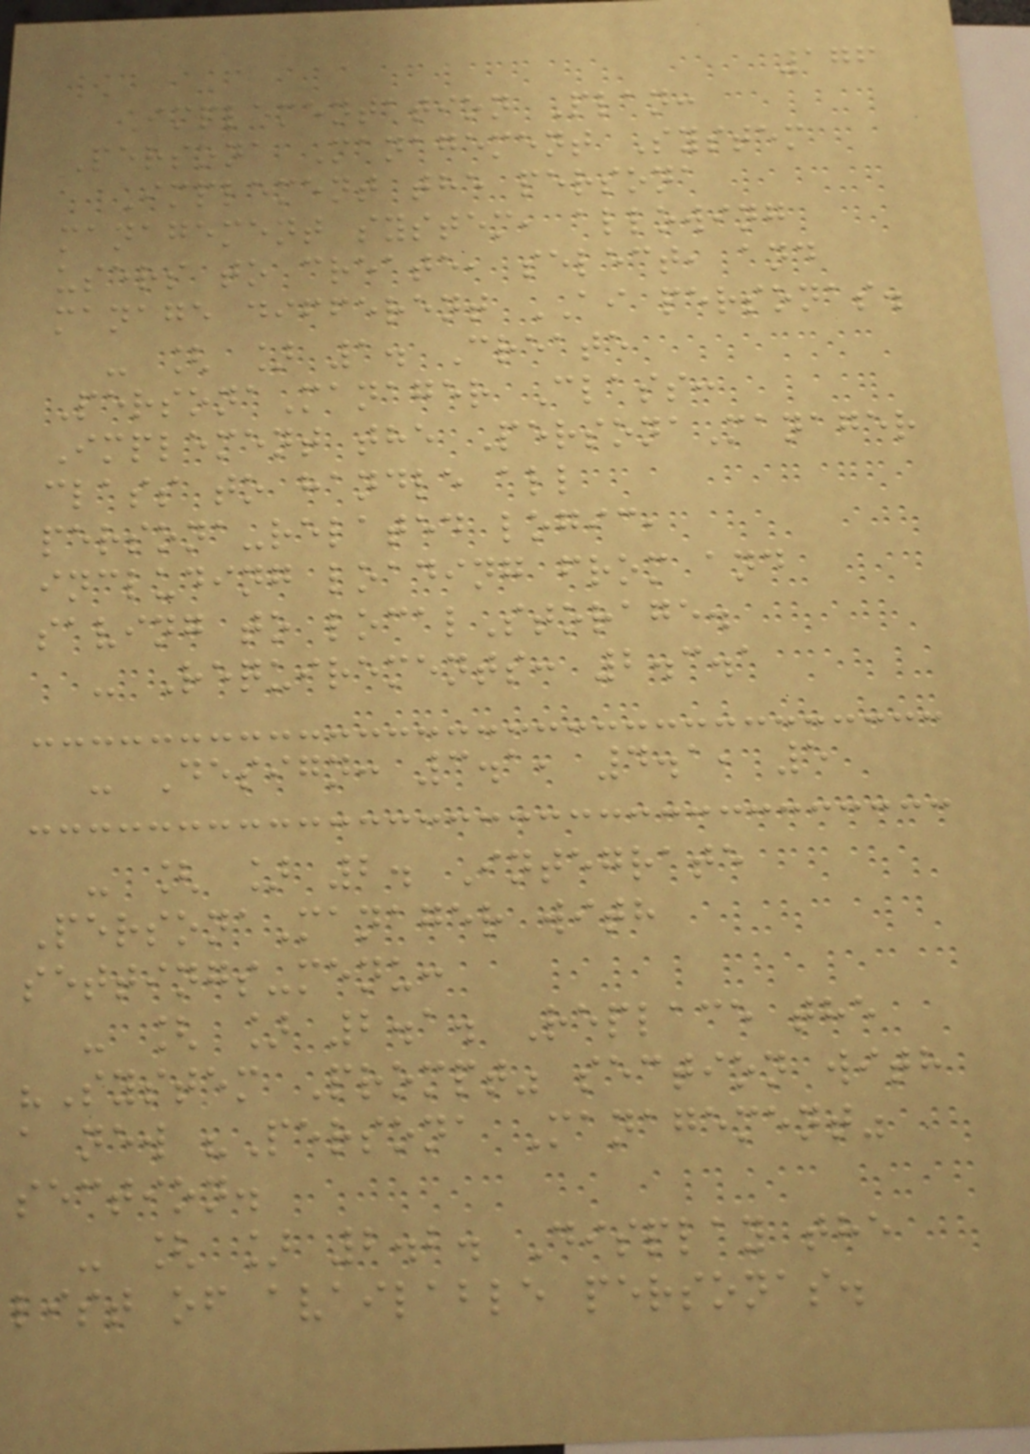176
Implementation Plan:
Persona Management System
Implement the persona
management system, allowing
users to create, select, and
manage different AI personas.
- [ ] 1. Create
PersonaManager Class:
Implement the PersonaManager
class to handle all
persona-related logic,
including loading from and
saving to localStorage.
- Requirements: 2.3.1
- Design: 3.1, 4.1, 5
- [ ] 2. Integrate
PersonaManager with
settings-menu:
- [ ] 2.1. Replace the
"System Prompt" section with
a new "Persona Management"
section.
- [ ] 2.2. Display the
list of available personas.
